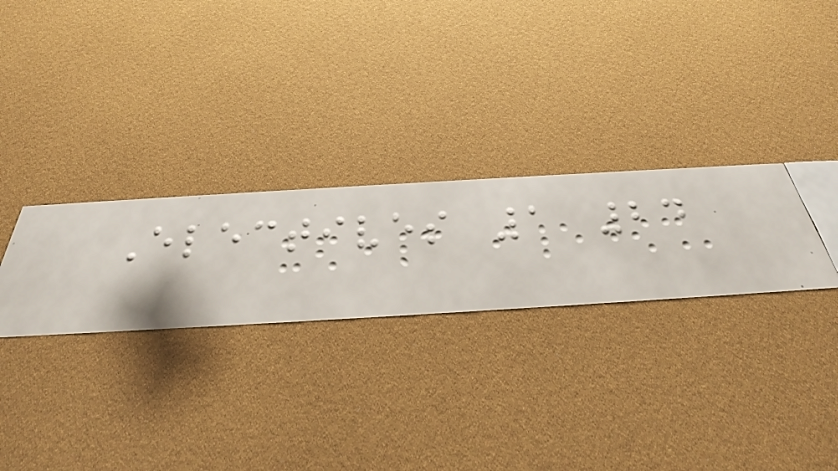Electives 1 24
